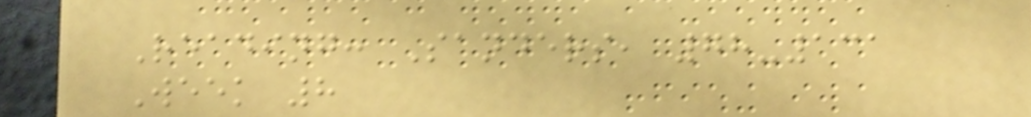Reading: Sanders, 78-131
Week 8
